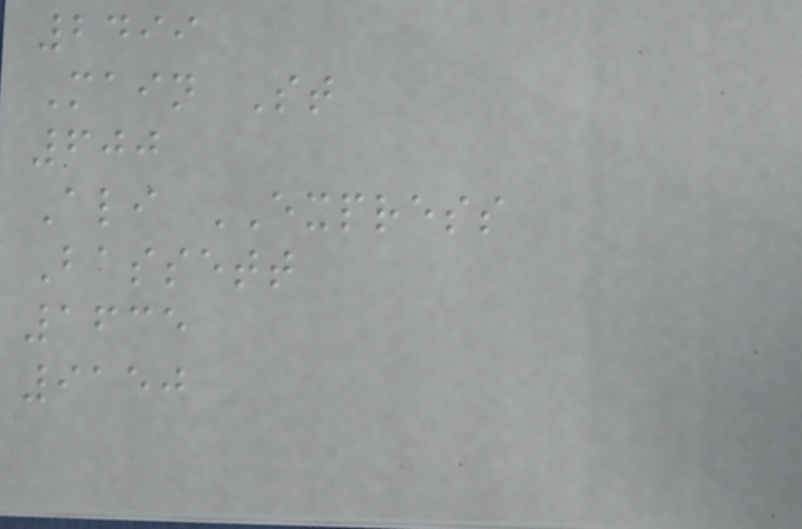2499
Main St
600
Ali EXPRESS
Bassett
1635
9150
